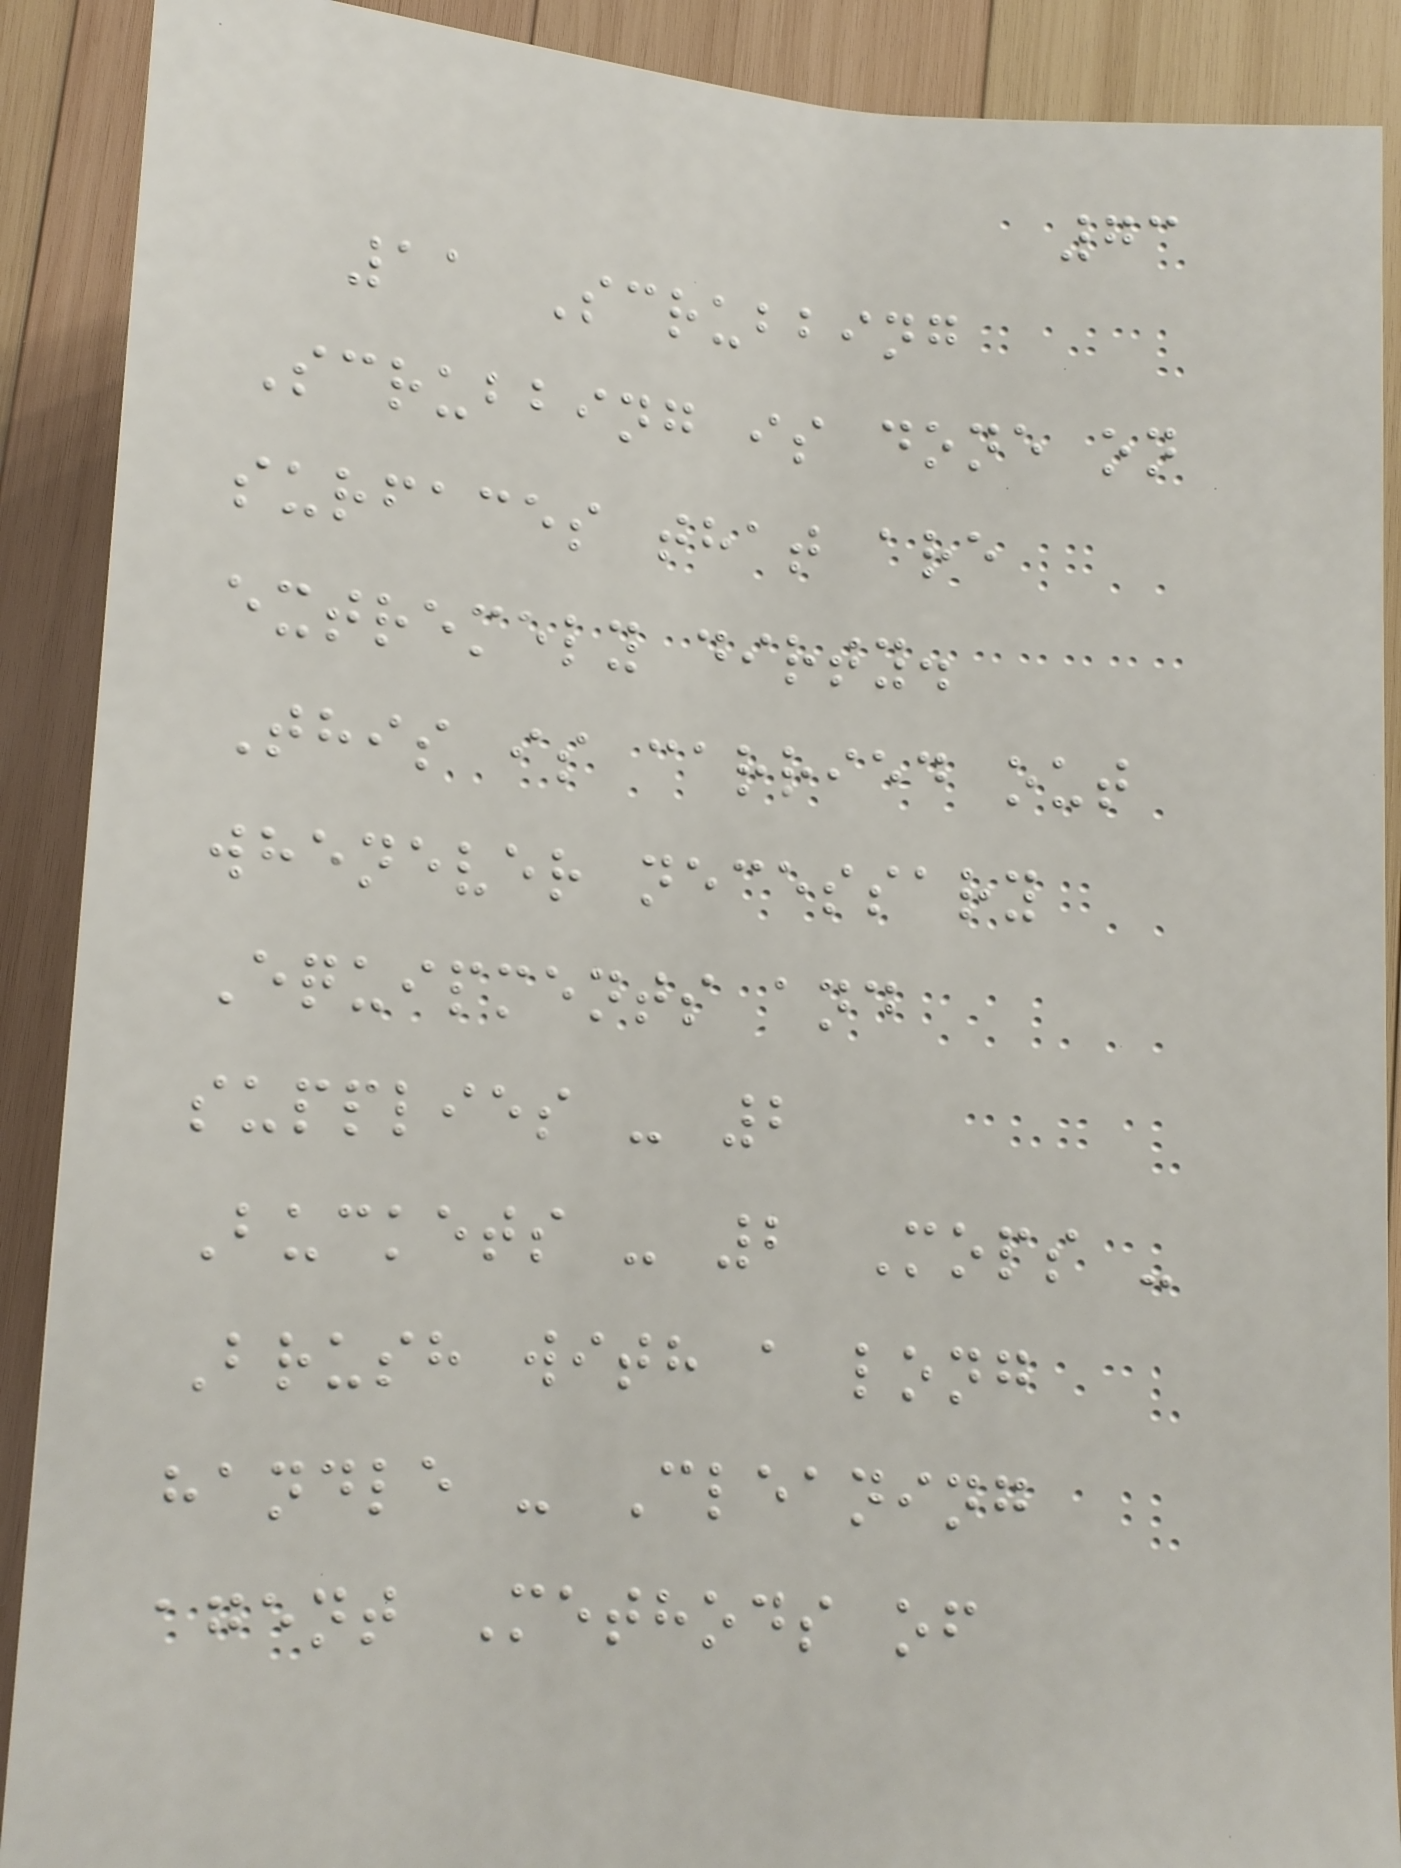73
11 Scrubbing
Scrubbing is done on
surfaces that are
extremely dirty.
This is carried out
whenever necessary
Equipments and
supplies - 2
Buckets - 2 Mops -
Brush with a long
handle - Cleaning
agent Methods of
